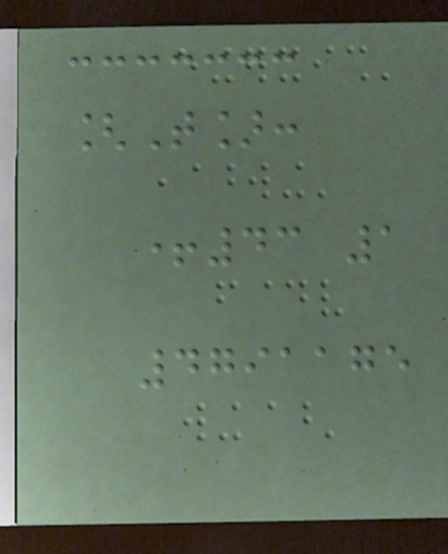[T]:
+43 1
4791175
